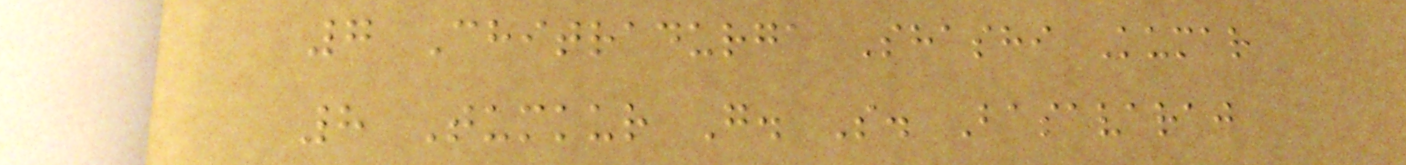7 Chitradurga Shashi Kumar
8 Tumkur G. S. Basavaraj
